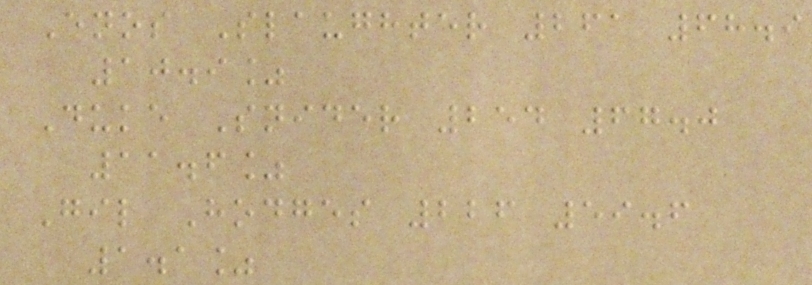Enos Slaughter 261 68.9
10.9%
Duke Snider 254 67.0
11.6%
Gil Hodges 226 59.6
1.1%
